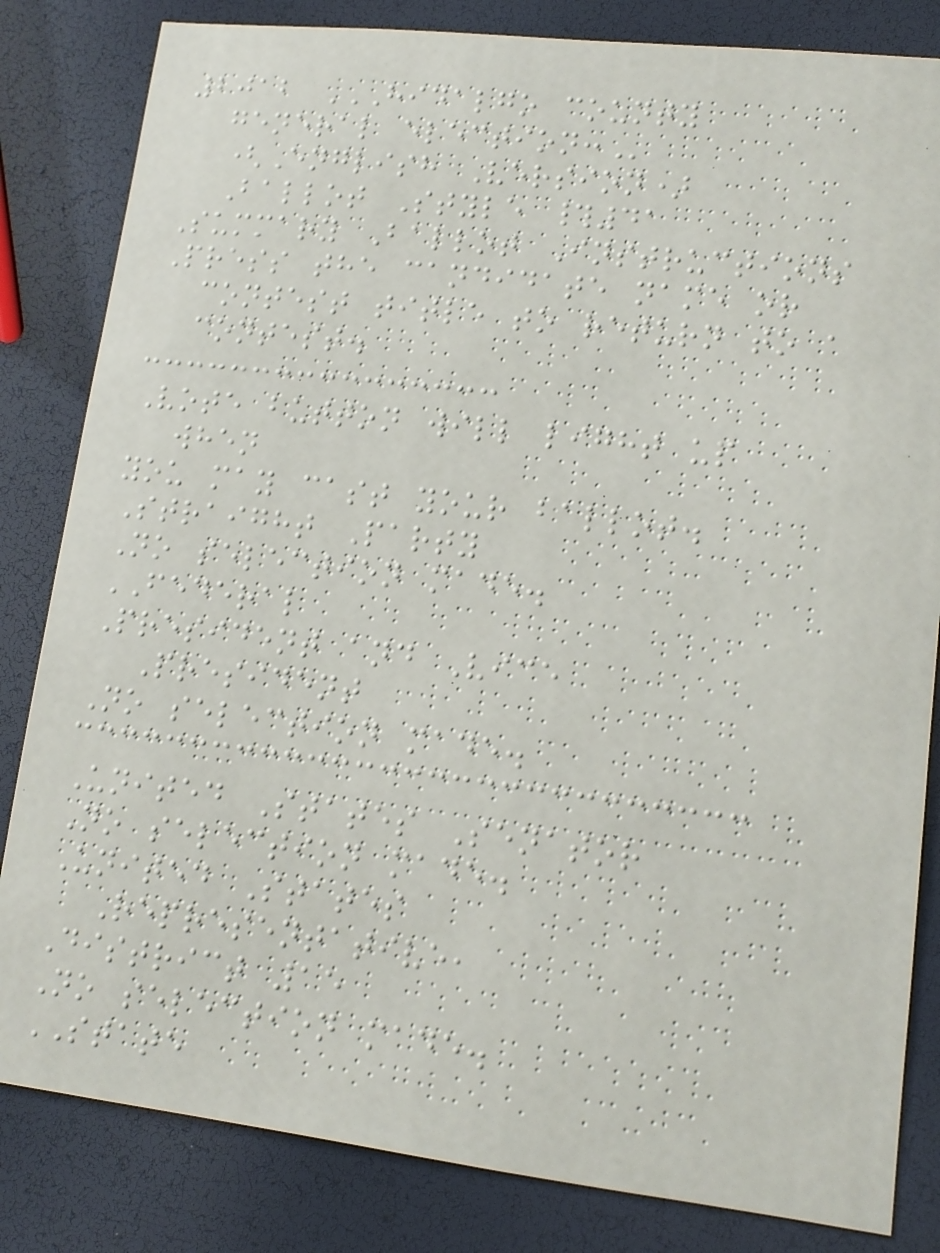2012 HIDALGO COUNTY
GENERAL ELECTION:
(English Version)
Ballot Style #41
Summary Ballot Instructions
Press the candidate name or
contest title to return to a
contest.
Vote button will light up
when
you may cast your ballot.
Straight Party
No selection made.
FEDERAL
President and Vice
President
No selection made.
United States Senator
No selection made.
United States
Representative,
District 15
No selection made.
STATE
